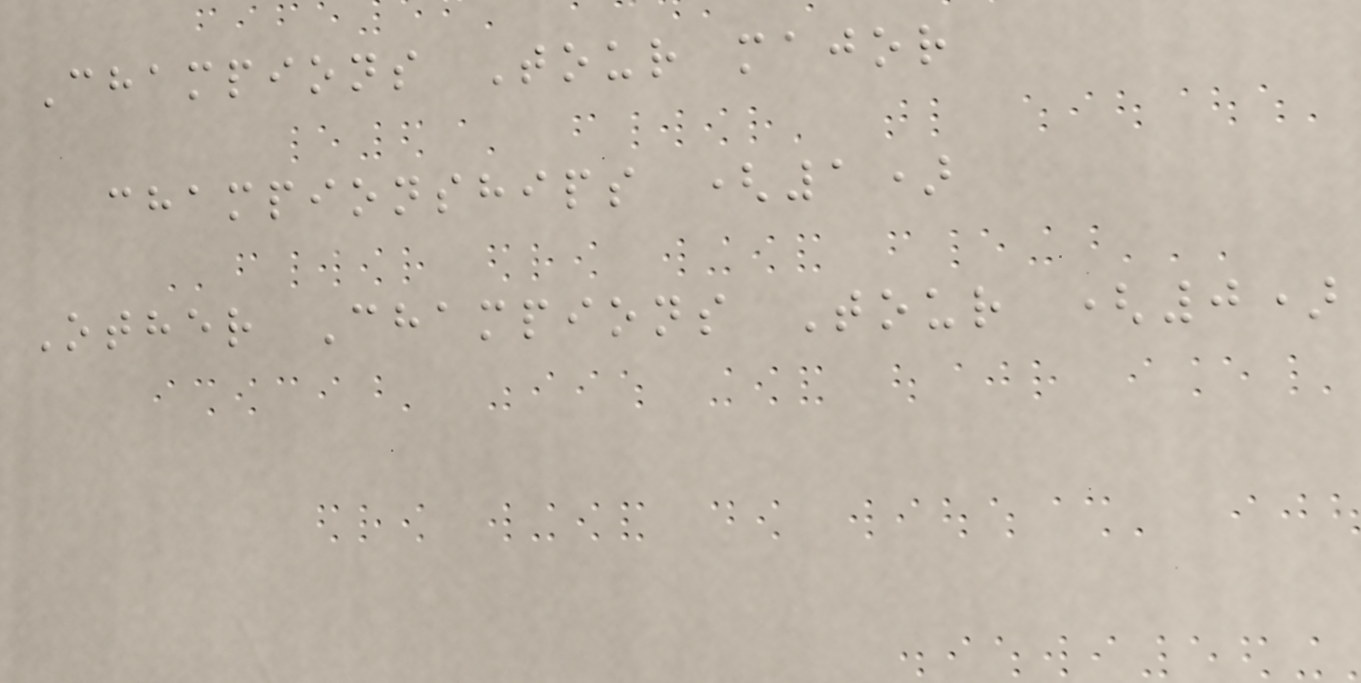Champions Tour major
championships (1)
Other Champions Tour (0)
